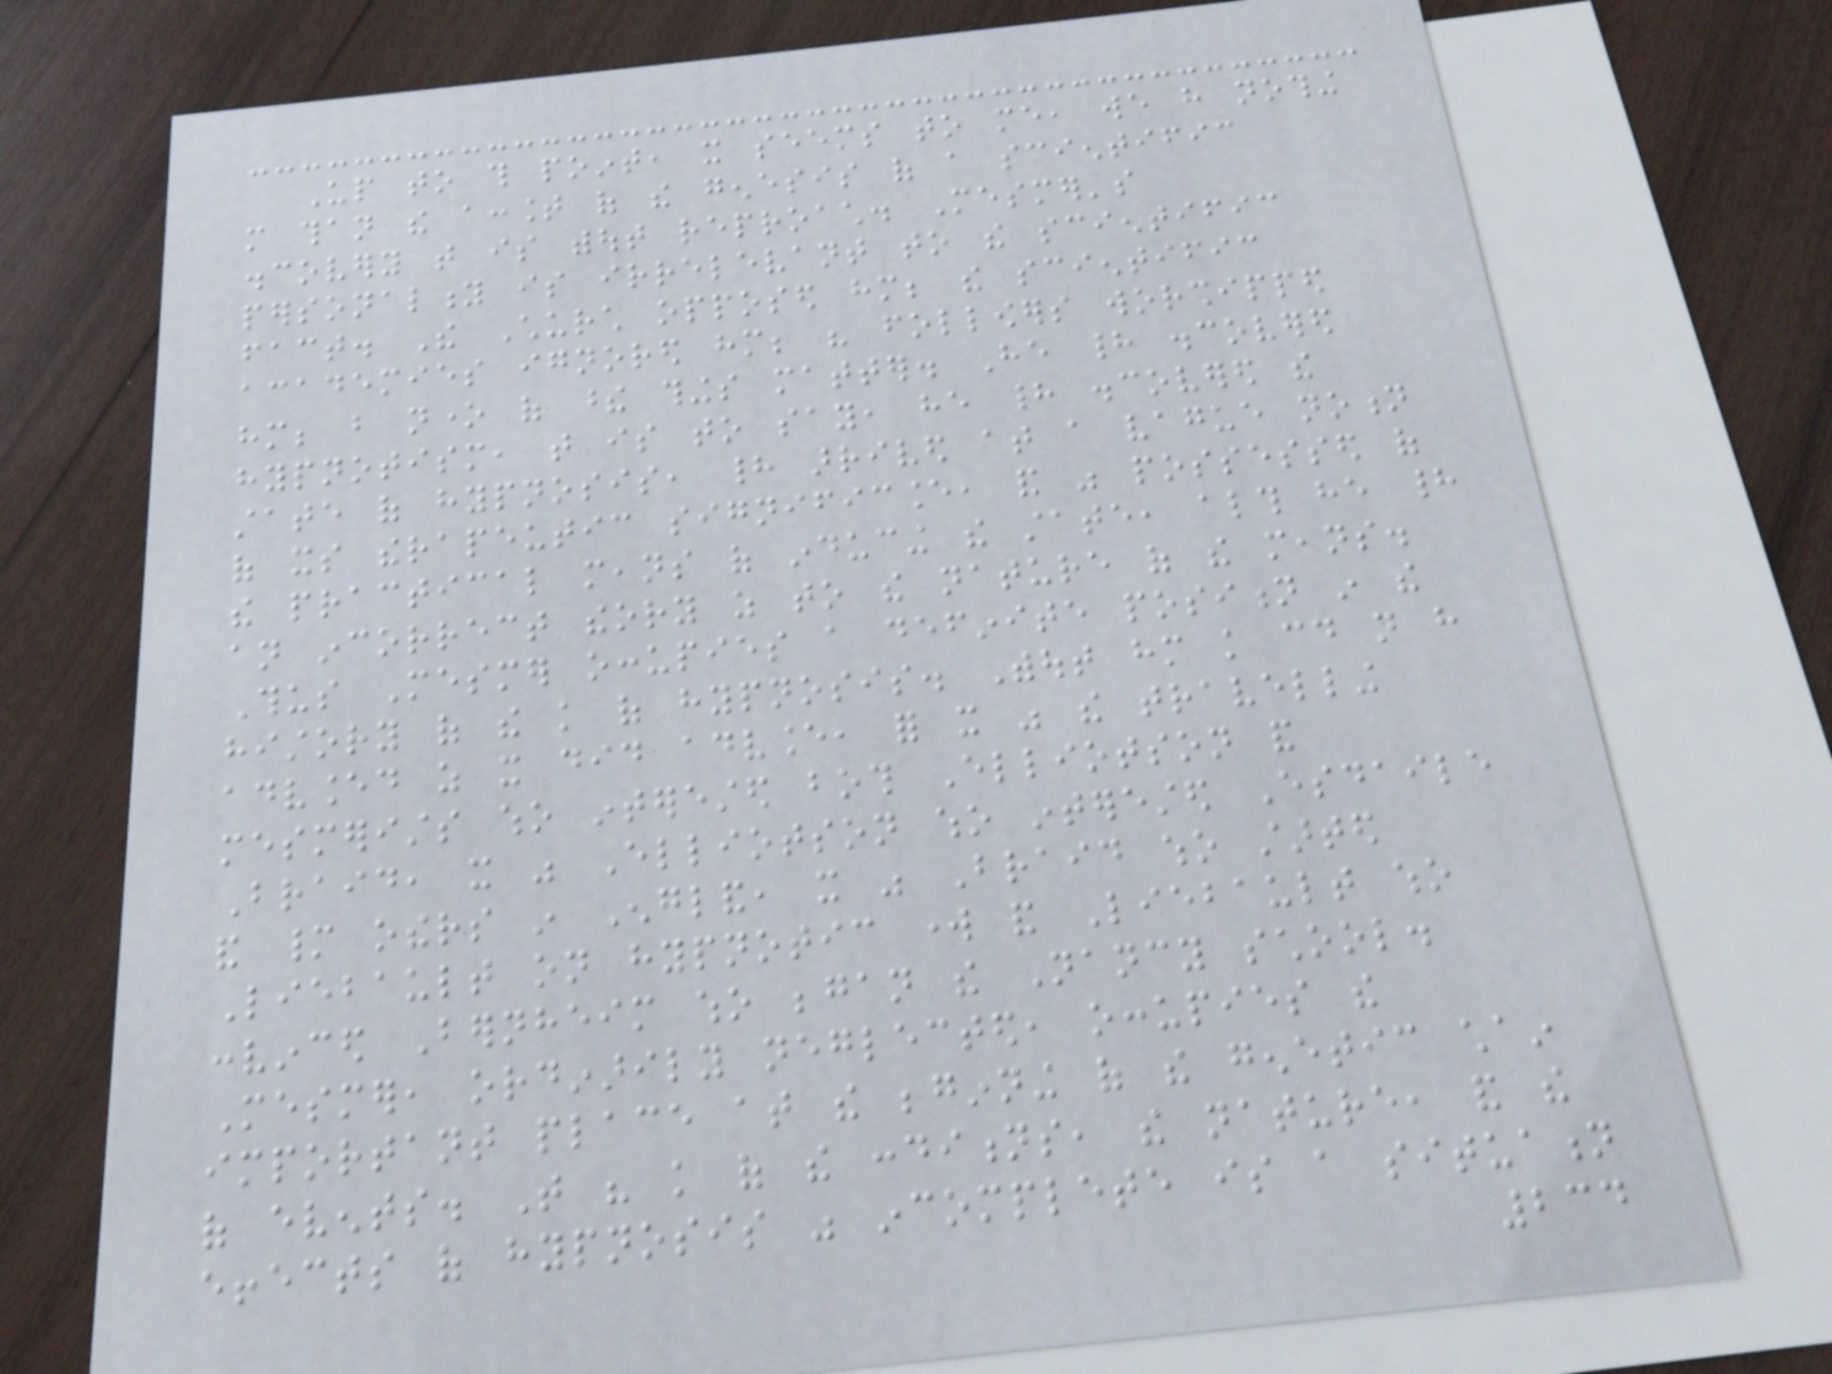Up to this point, it seems to me, we have nothing
more than the account of the genesis of a scientific
discovery that is without reproach. Mesmer's
personality is irrelevant to the scientific
fact. The Church opposed him; the scientific
academies ignored him; his followers worshipped
him; but none of these things matter. He had discovered
hypnotism, that is to say, he had discovered the
state of hypnosis, had arrived at a vague notion
of its therapeutic significance, and was possessed of
the practical means of inducing the state, although he had
an incorrect theory as to the nature of the means.
Thus Mesmer occupies a definite position in the
history of the knowledge of hypnosis. Without him knowledge could not have
advanced as it did advance, for it was the travelling
mesmerists who interested both Elliotson and
Braid, it was Elliotson who interested Esdaile
and many others in England, it was Braid who started
Liebault on hypnotic work and Liebault who
convinced Bernheim who began the Nancy school.
Mesmer, ordinarily neglected, occupies the
important place at the beginning of the genetic chain
of events. That his knowledge of the conditions, the nature, and the
effects of hypnosis was incomplete is a situation
234
